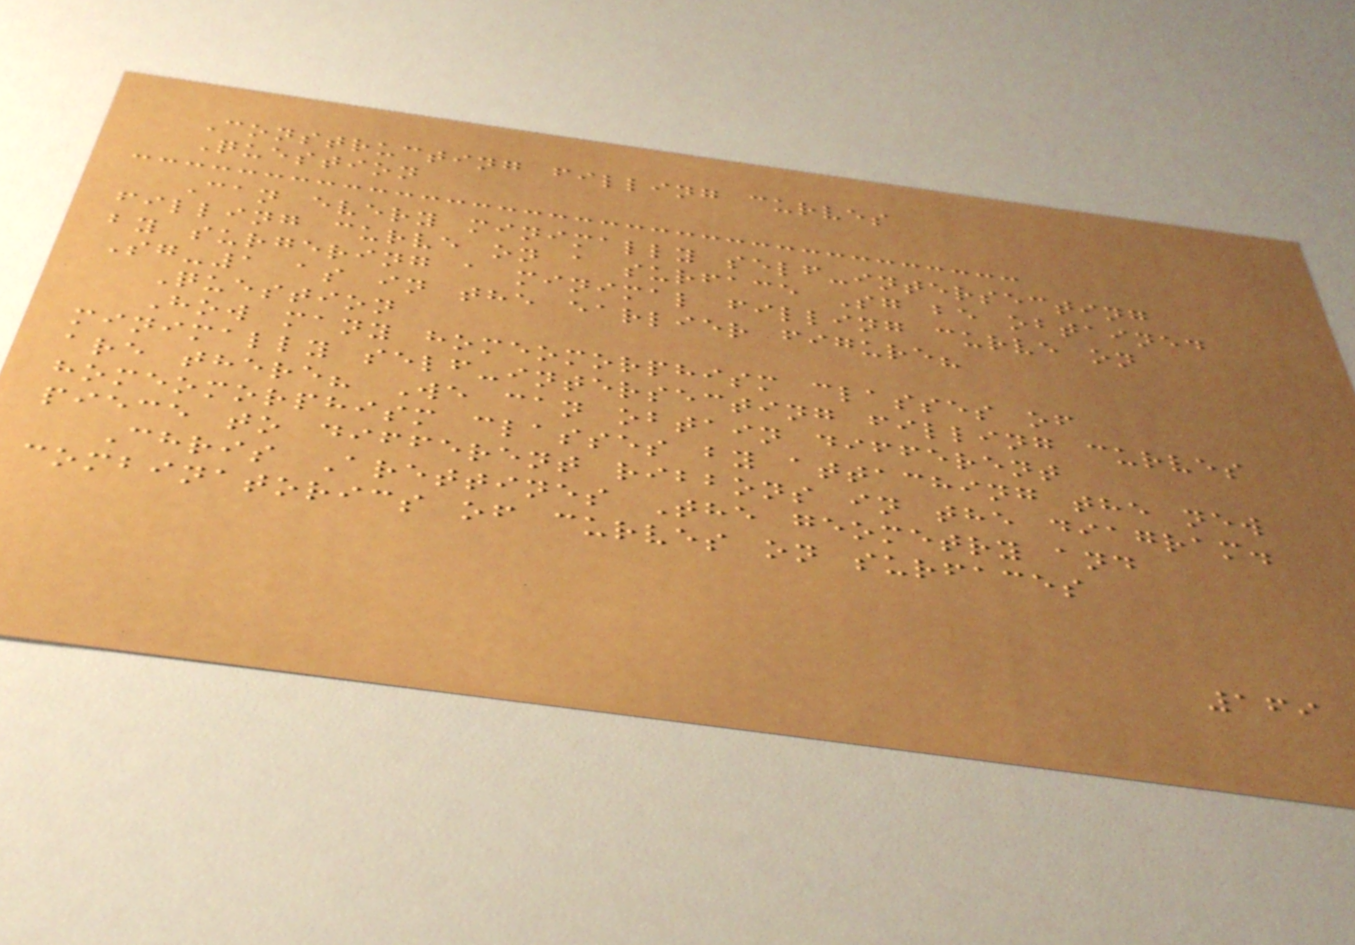Constructing filling curves
Question
Can every minimally self-intersecting
filling curve on a surface Sg be obtained
by surgering a minimal filling curve on
Sg-1 as in the earlier figure?
Question
How many homeomorphism classes of
minimally self-intersecting filling curves
are there? We can obtain different
homeomorphism classes by attaching the new
piece to different ribbons in the diagram.
Chris Arettines The geometry and
combinatorics of curves on surfaces
169
